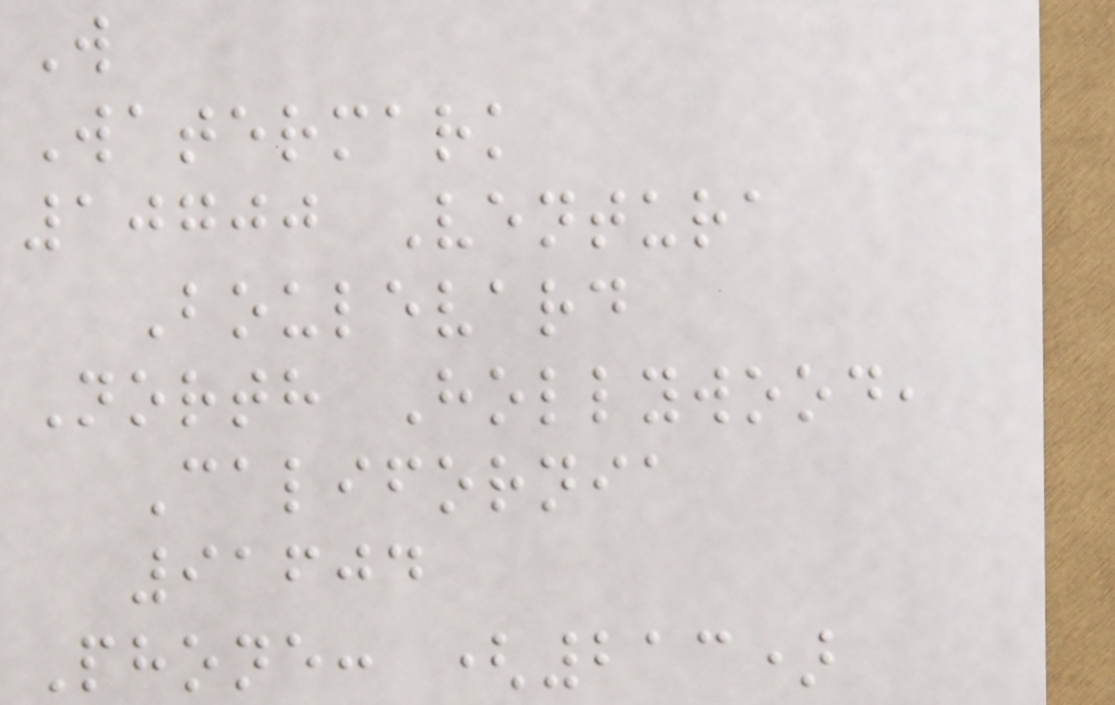W
Watermark
10700 Ventura
Boulevard
North Hollywood,
California
91604
Phone: (213)
